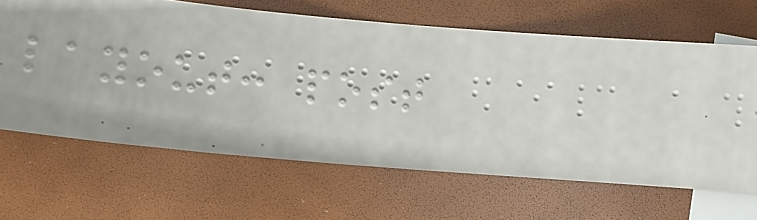layout: post
